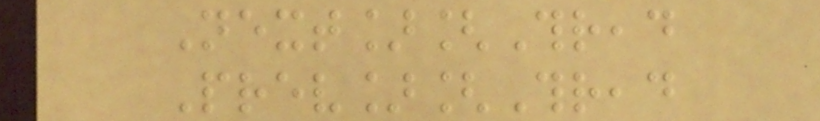Next][Thread
Prev][Thread
